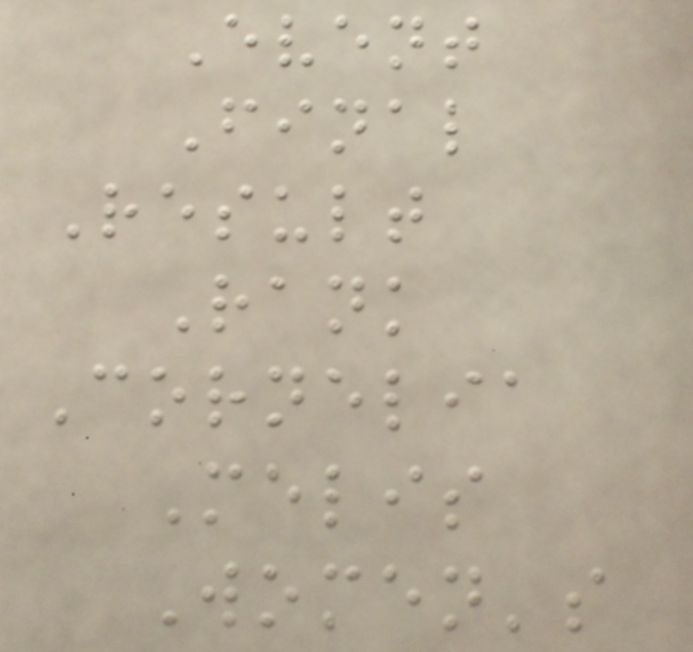Event
Final
Result
Rank
Cornelia
Melis
Women's
